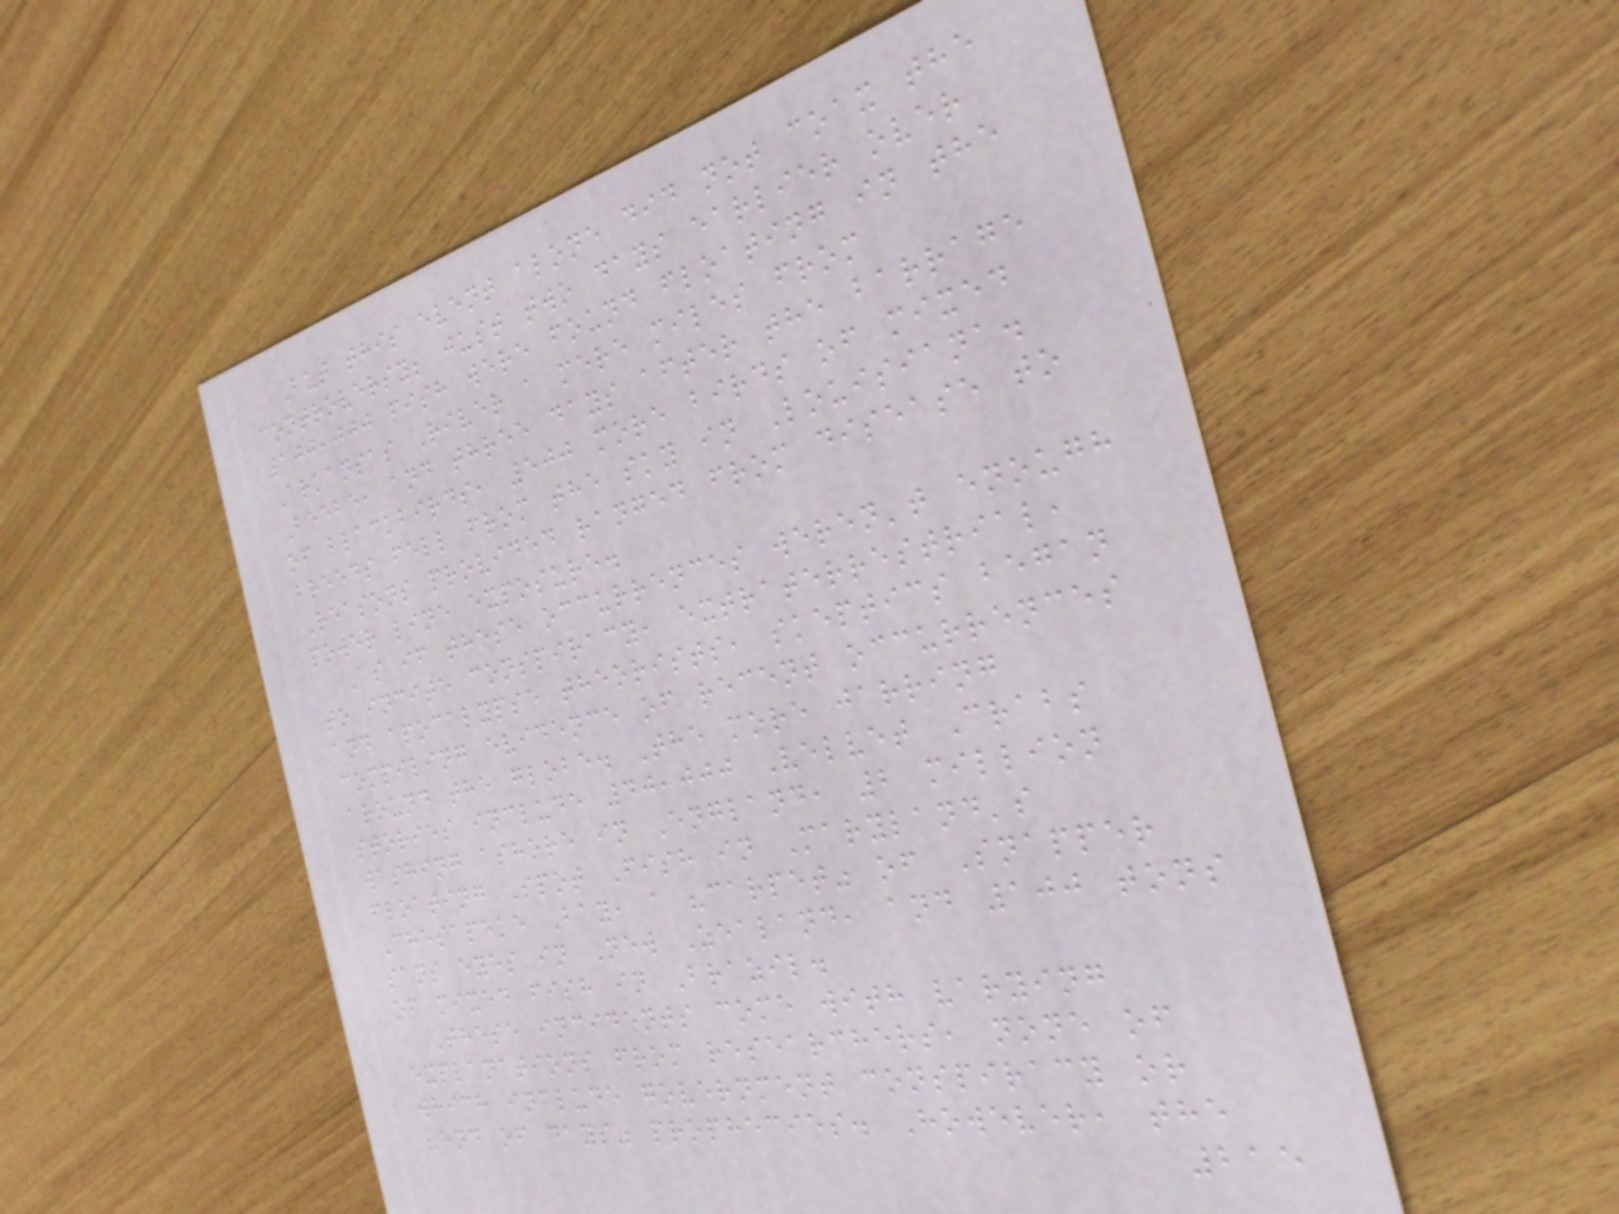But this event alone did not coax the
controversy; just two days earlier over
100,000 fish were found floating in the
Arkansas River a mere miles from
Beebe, and three days after the barrage
of blackbirds, 500 more birds of mixed
breeds fell from the sky in Louisiana.
Reasons provided ranged from disease to
power line exposure.
As if these occurrences weren't enough
to incite conspiracy, extraterrestrial,
and apocalypse theorists, skeptics began
compiling evidence of recent occurrences
around the globe. The more jarring
stories include 40,000 Velvet Crabs
washing ashore in England, 2 million
floating Spot Fish in Maryland's
Chesapeke Bay, a "carpet" of Snapper
sans eyes in New Zealand, and 100 tons
of mixed fish in Brazil.
These incidents come with varying
explanations from researchers, none of
which include government conspiracy or
"end of days" prophecies. However, the
215
